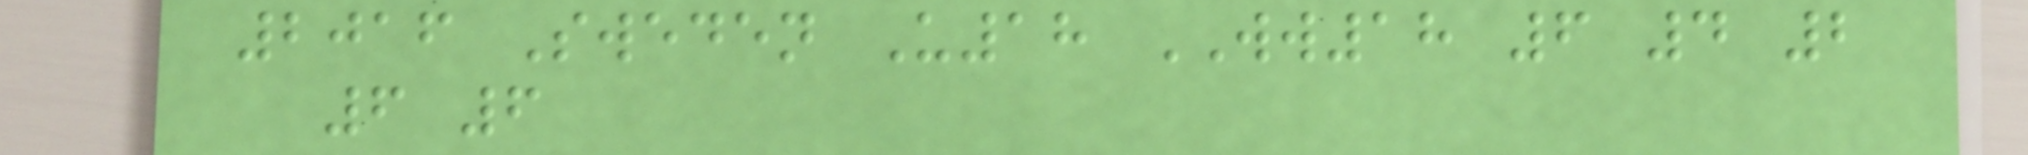2016 Sweden U18 WW18 6 4 2
6 6
